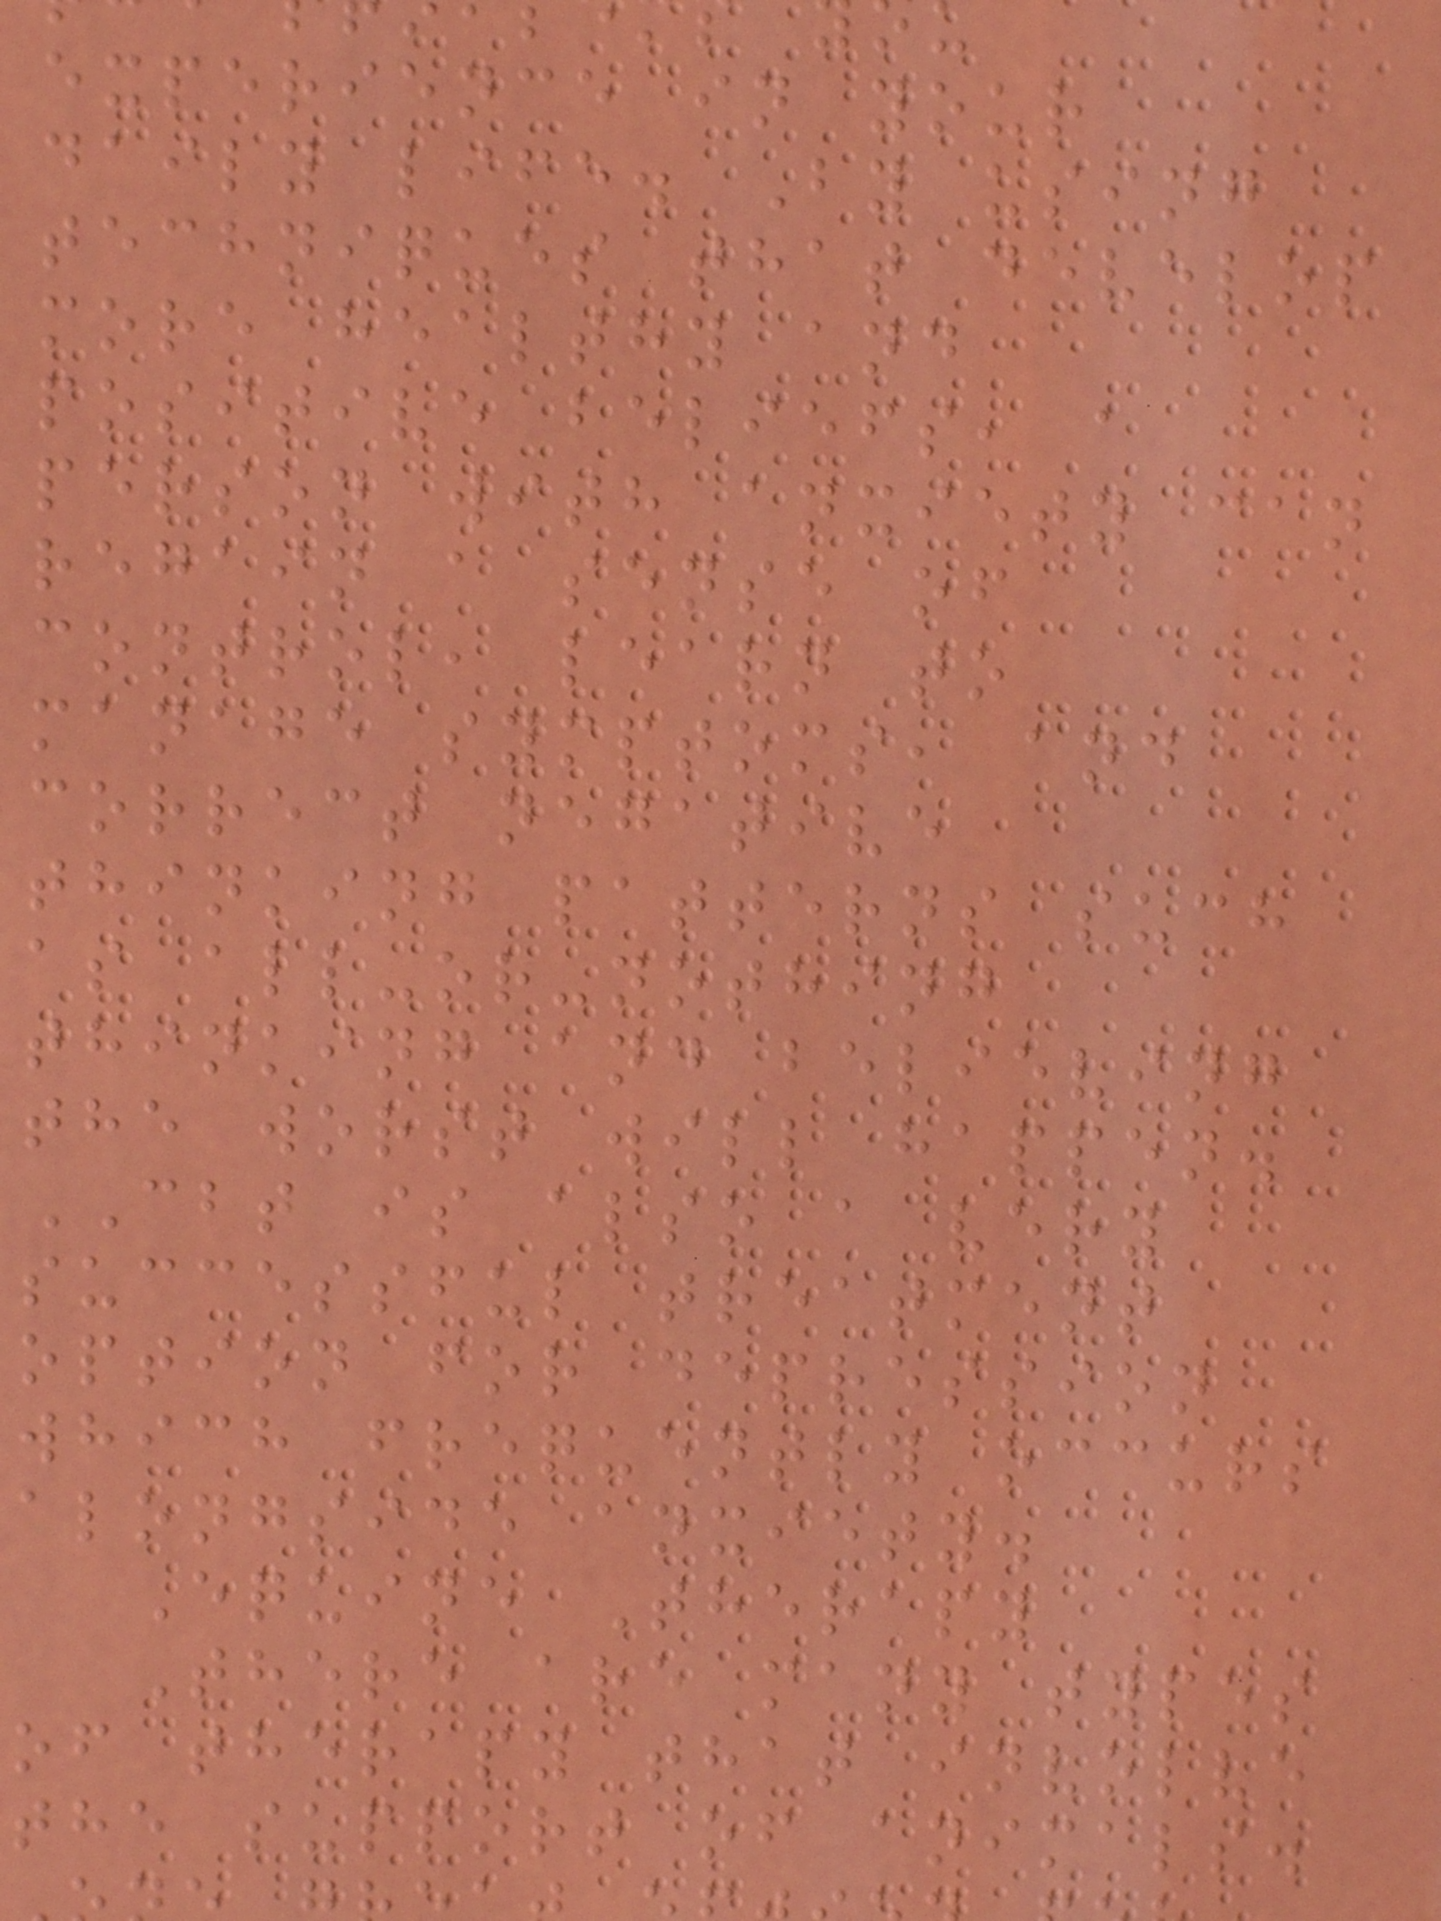experience in your
daily life. By using
techniques that develop
more healthy and
positive beliefs, a
person with anxiety can
regain a sense of
control, learn to
manage symptoms, and
correct negative
thinking patterns such
as all-or-nothing
thinking and believing
the worst will happen.
CBT is also a very
successful treatment
option for depression
which frequently occurs
alongside anxiety.
Equine Therapy
There are many types
of therapy that involve
the support of animals.
